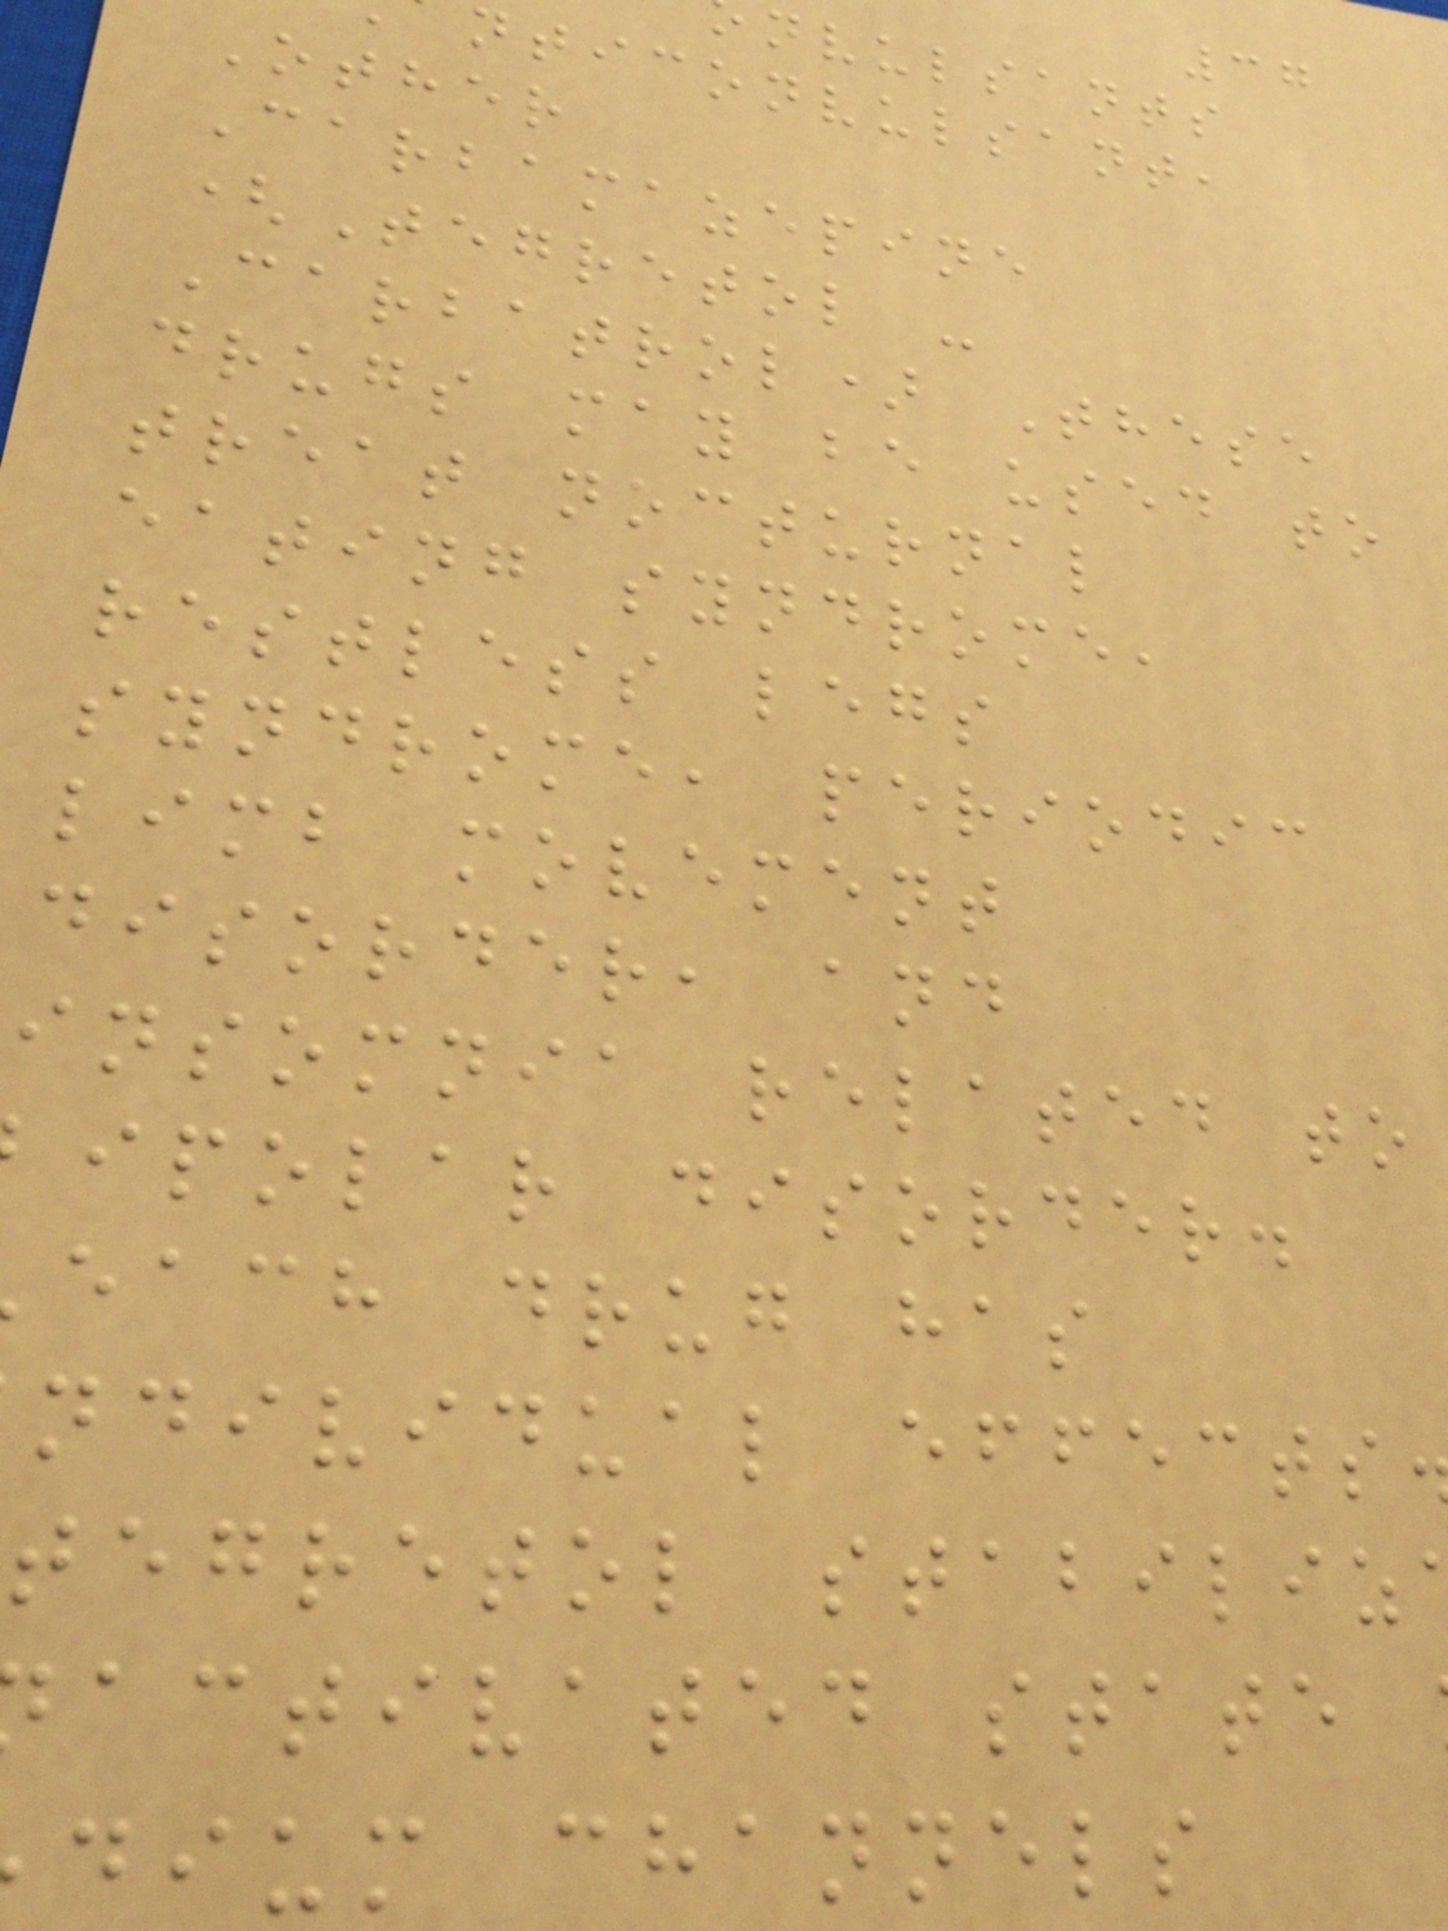37
nvulsants
nticonvulsant,
Other
Carbamazepine
(Tegretol -
Carbatrol) These
drugs may be used to
treat nocturnal
eating syndrome,
restless legs
syndrome, periodic
limb movement
disorder, and
insomnia related to
ipolar disorder.
each drug has
ndividual effects
tegretol stabiliz
activated state
dium channels
